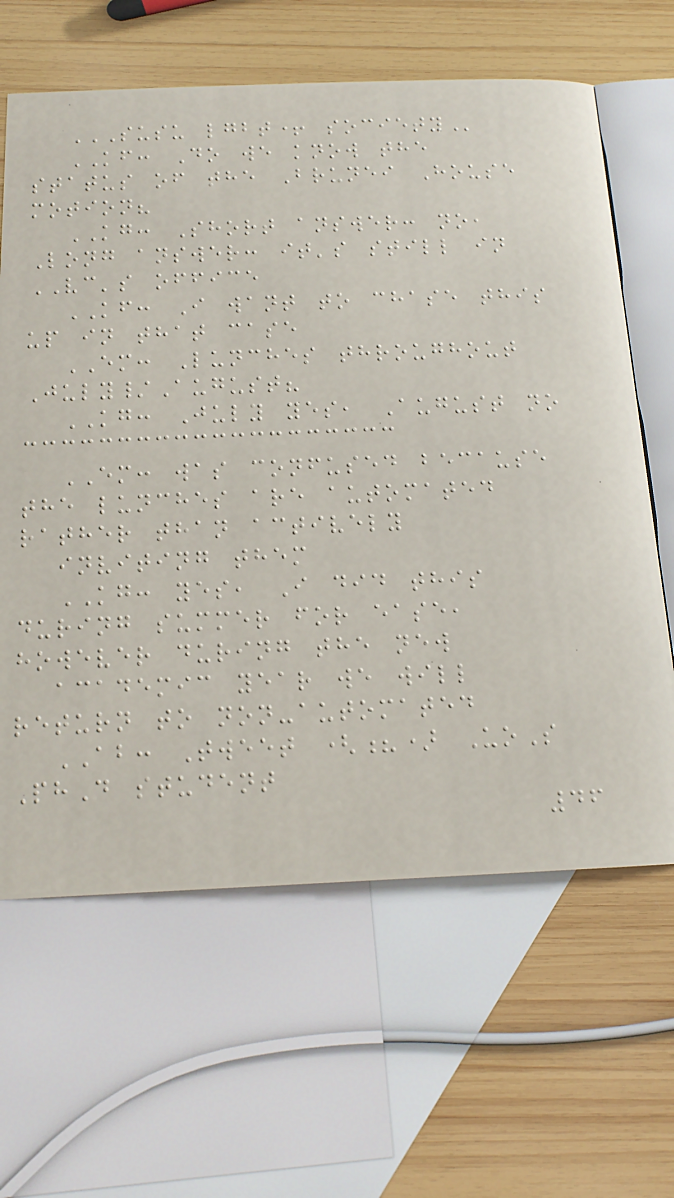SUSU LGBT+ SOCIETY
KF: Do we know the
status of the Brunei House
motion?
KG: Short answer: no,
Long answer: it's still in
VC's office
KF: I want to chase this
up in that case
EM: Lunches throughout
July/August?
KG: July yes, August no
EM: was confused because
the lunches are automated
rather than actively
inviting them
KG: yes, I did this
during summer for ease,
however during the new
academic year we will
return to non-automated
AB: Tweet (?) UoS
PhD student
46
